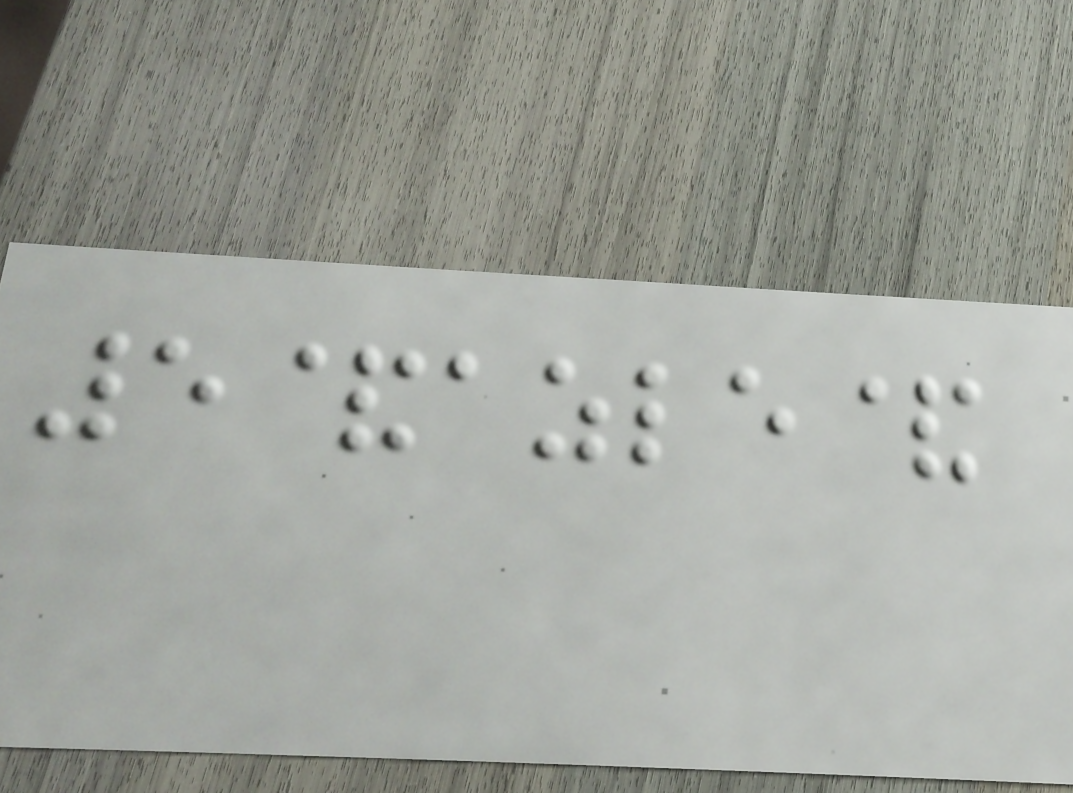5&azle&
